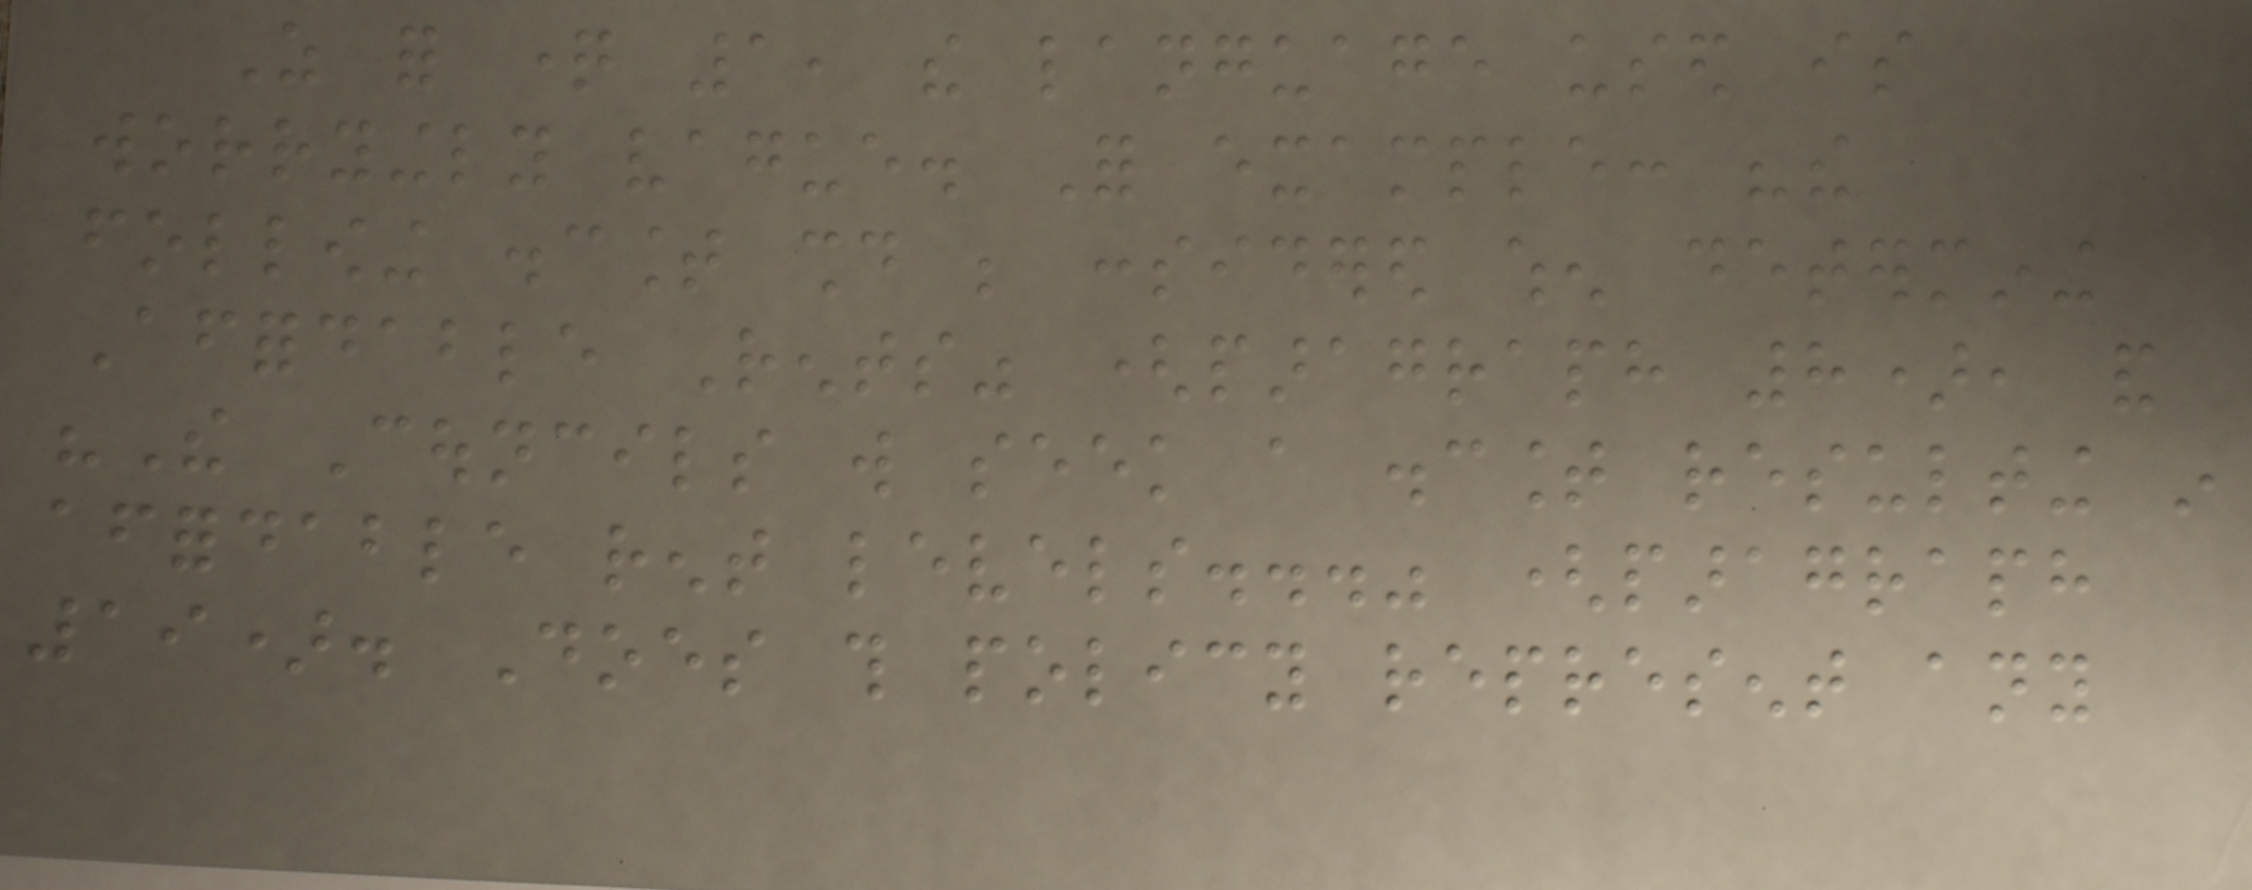As for question 1, the language used is
worryingly vague. For example: "the
following discount should be considered when determining
Affordable Rents" (paragraph 8), and
"The Councils will seek a discount resulting in
affordable rent levels..." (paragraph
19). Does this policy represent any
